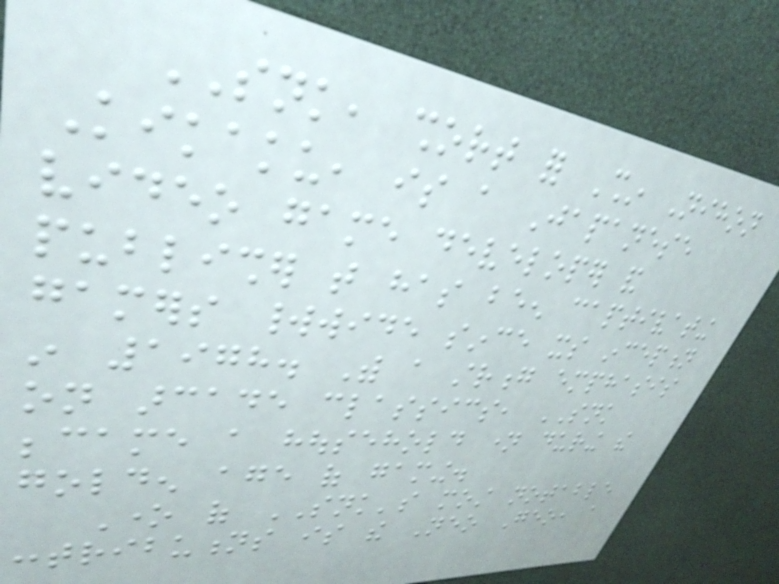SNK, short for Shin Nihon
Kikaku, is a Japanese
video game developer and
publisher that has been captivating
gamers worldwide since its inception
in 1978. With a strong emphasis
on arcade classics, SNK
became a household name during the
golden age of gaming.
One of SNK's most notable
contributions is the Neo Geo, a
